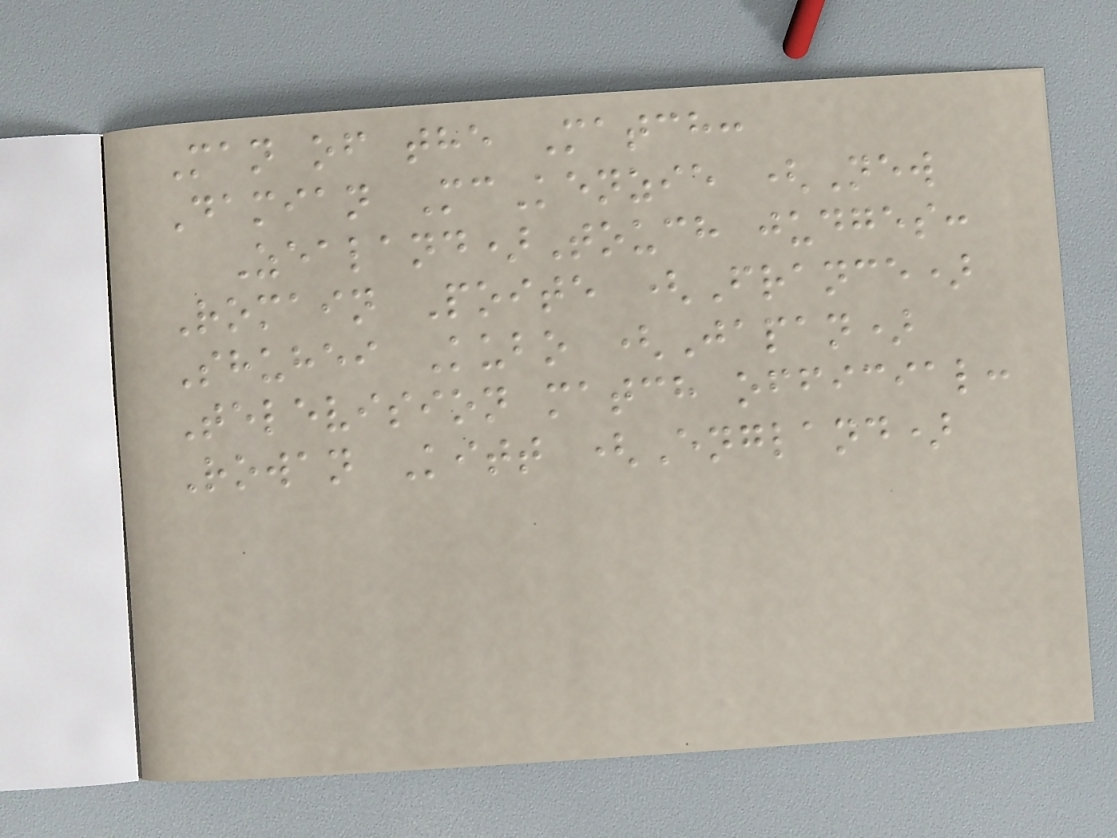Man of the Match:
Damian McKenzie (New
Zealand)Touch judges:
Romain Poite (France)
Shuhei Kubo (Japan)
Television match official:
Rowan Kitt (England)
